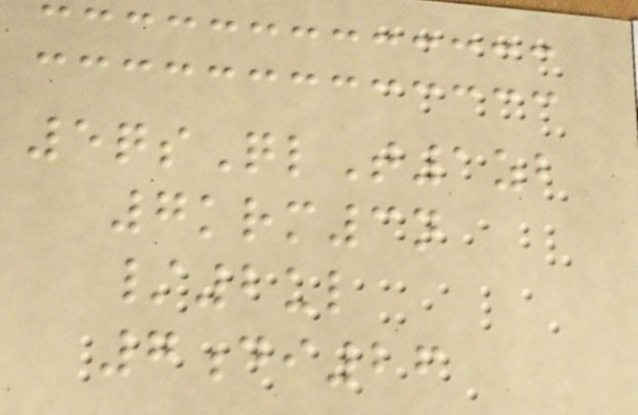5qsQlT1zb
7krm3n
/2ul
7di26
